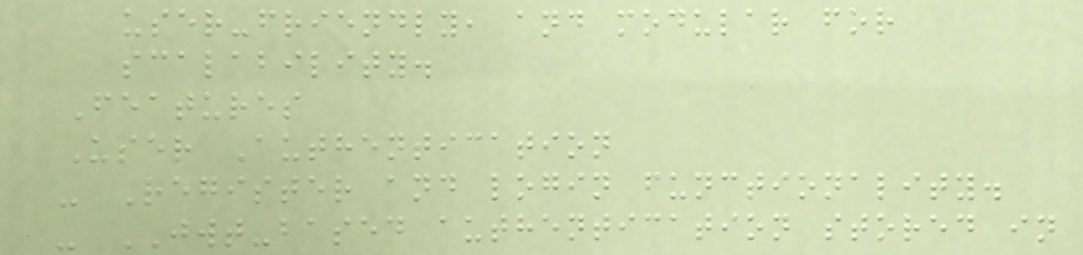user-friendly, and modular for
scalability.
Features
User Authentication
- Register and login functionality.
- JWT-based authentication stored in
